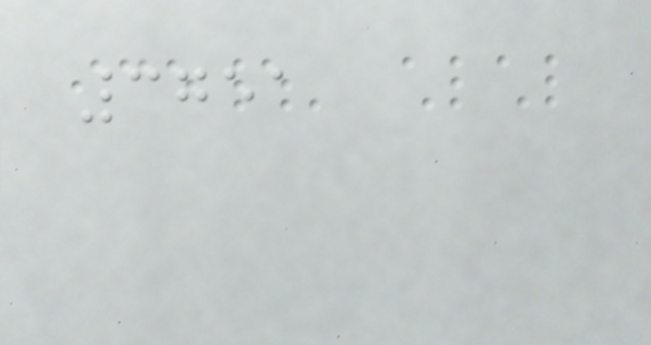3751
